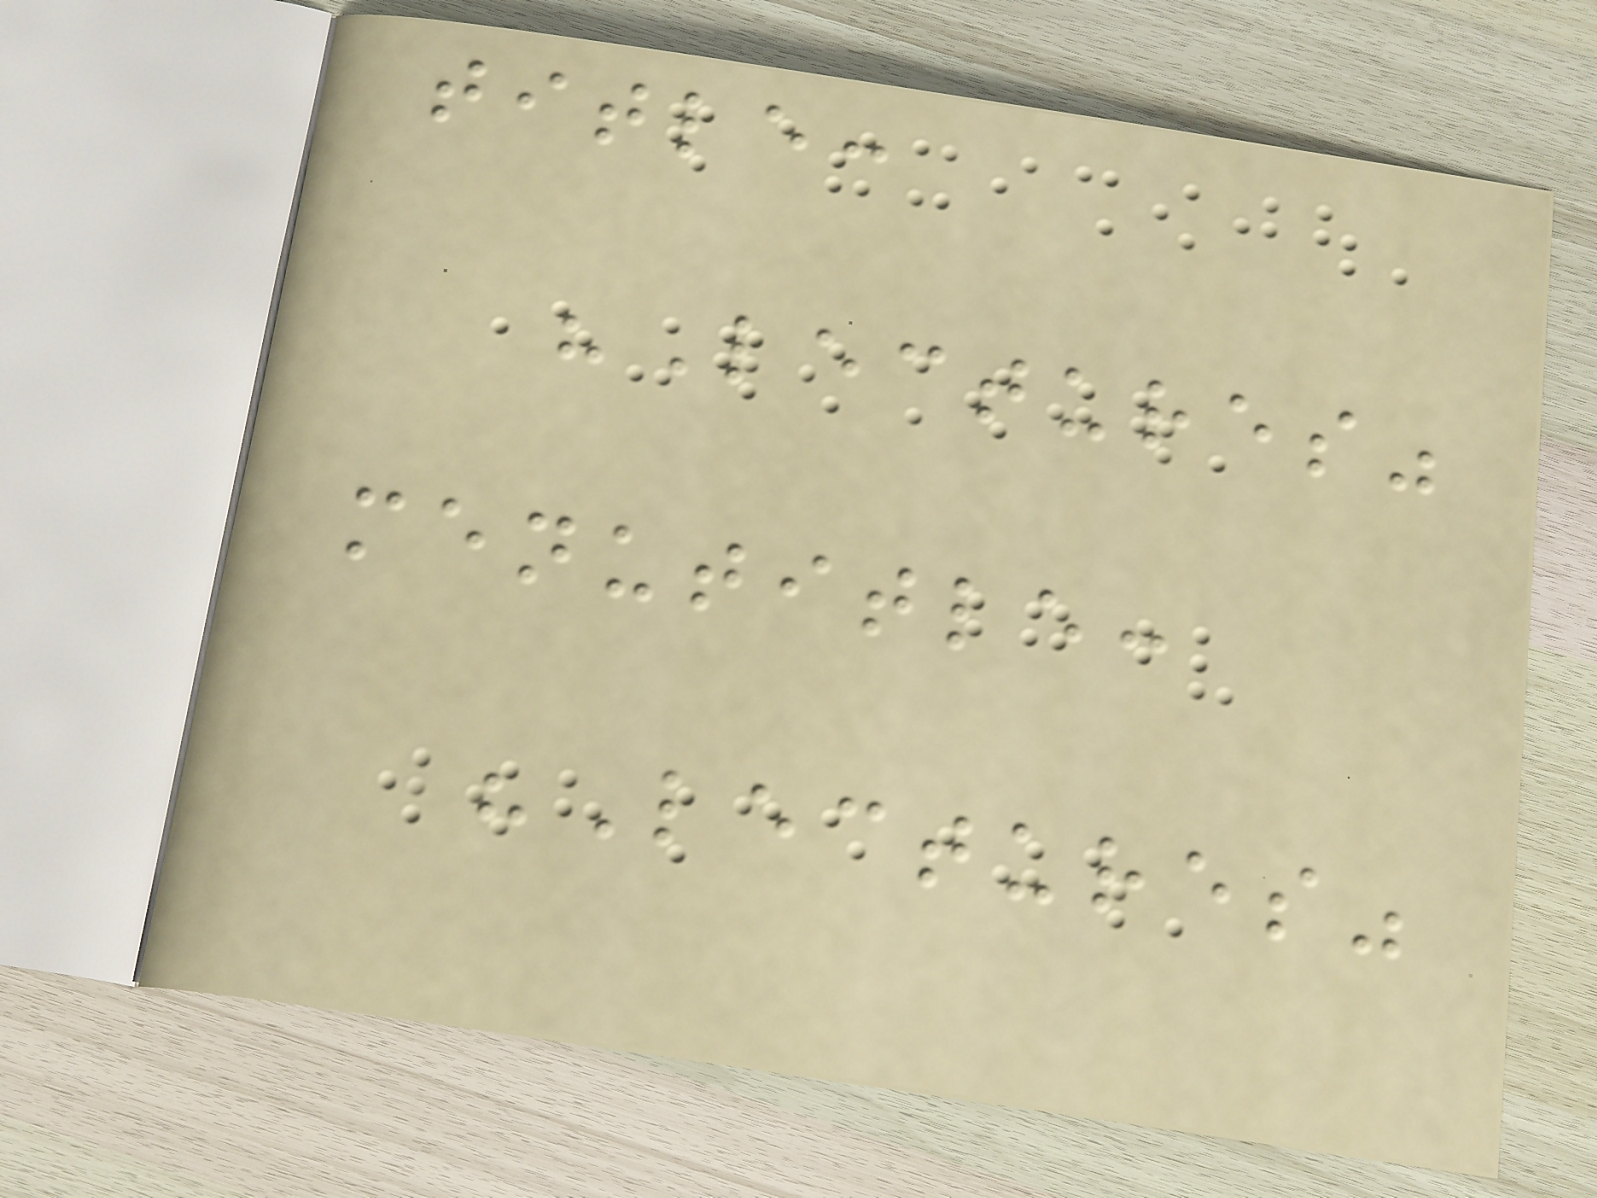title:
"Lectures"
menutitle:
"Lectures"
